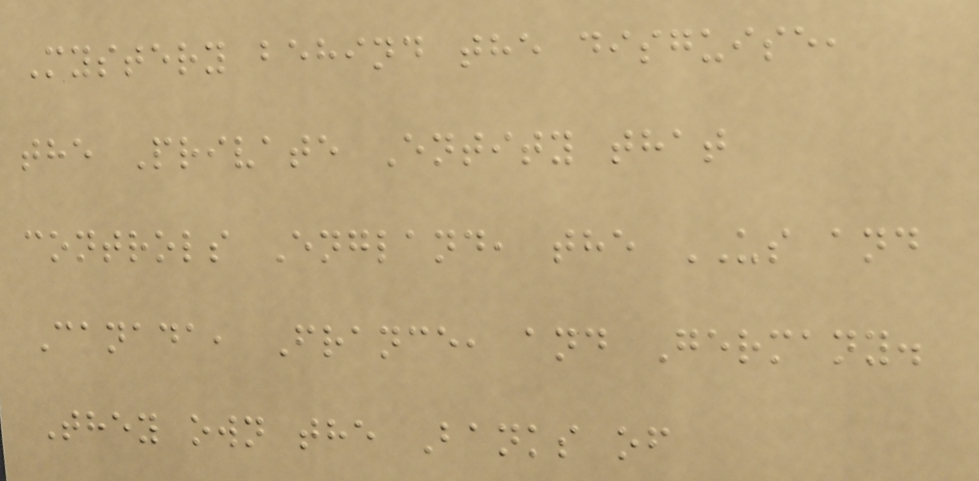Mystery behind the disguise,
the Private Entity that
controls England, the US and
Canada, France, and Germany.
They own the Banks of
